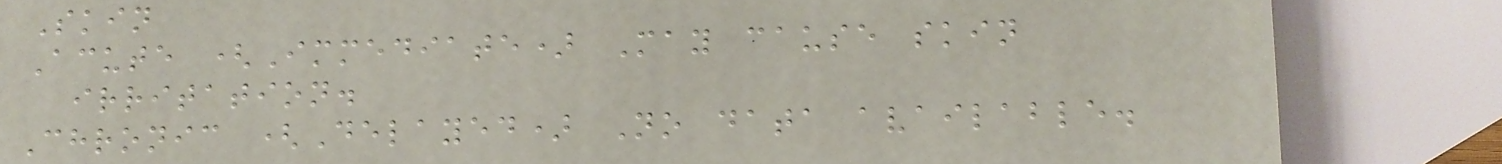Skin
Acute (Immediate) May cause skin
irritation.
Chronic (Delayed) No data available.
